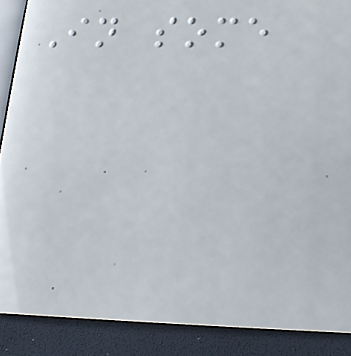In some
